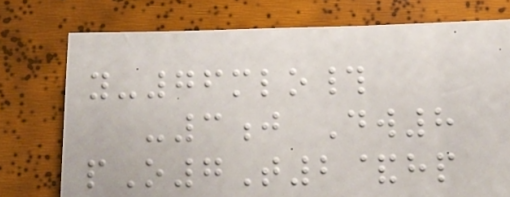y-76mlo#
-3j Dw8
pO7T2&hp
